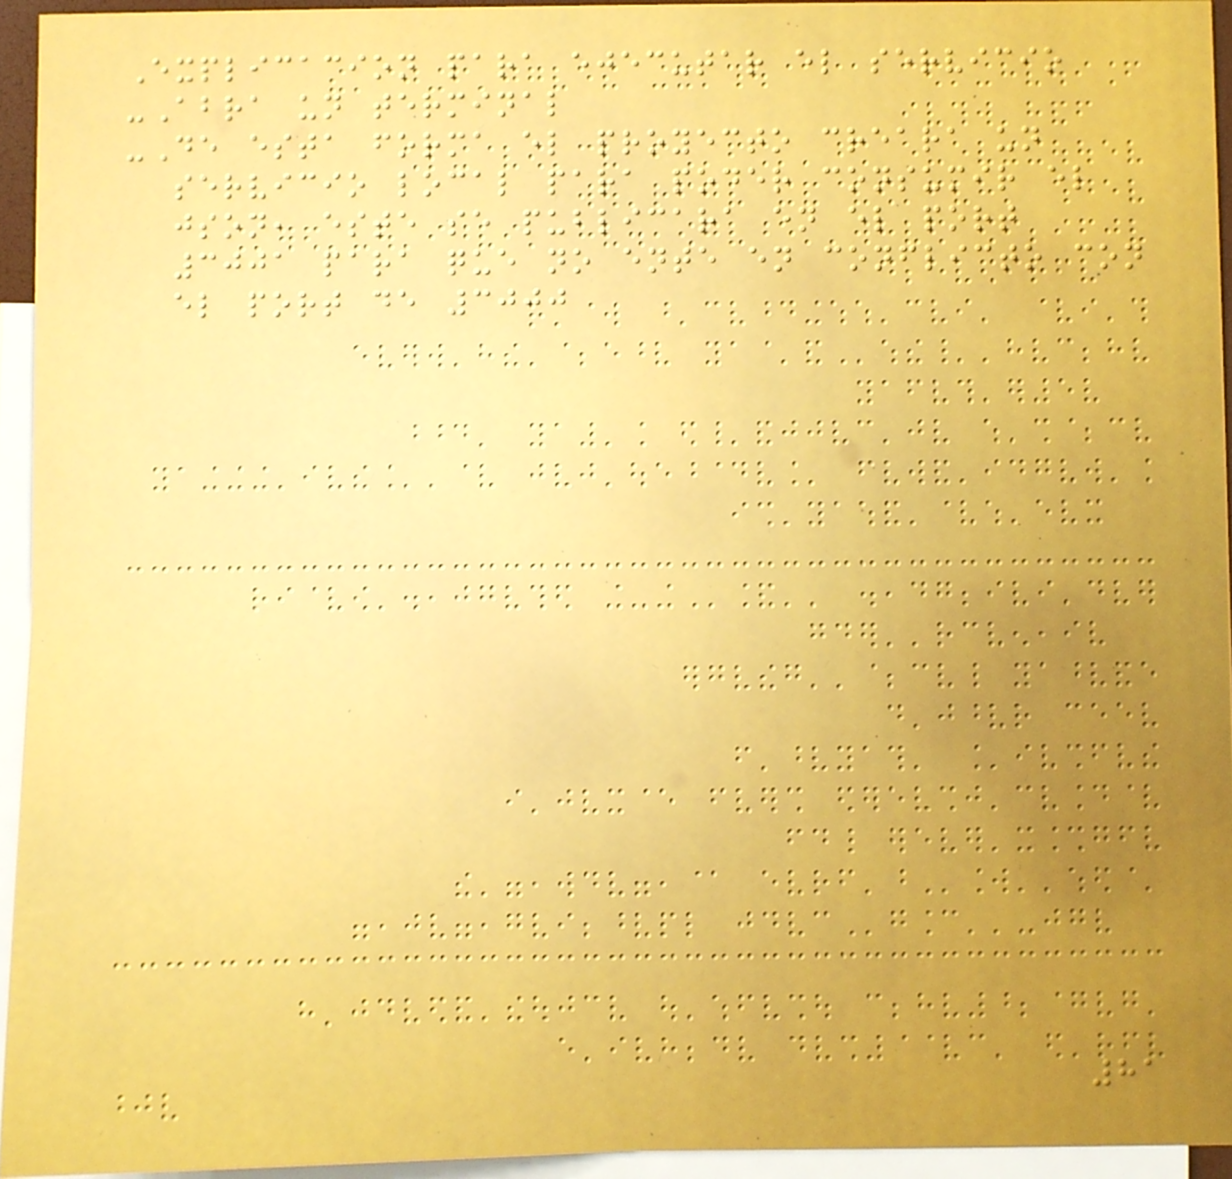Explicacion para ejecutar el servicio
-Abra un terminal
-De esta forma el proyecto creara un
servicio local para poder consumir el
json, este se publicara en el port
3001 para que no ente en conflicto con
el port de 3000
81
